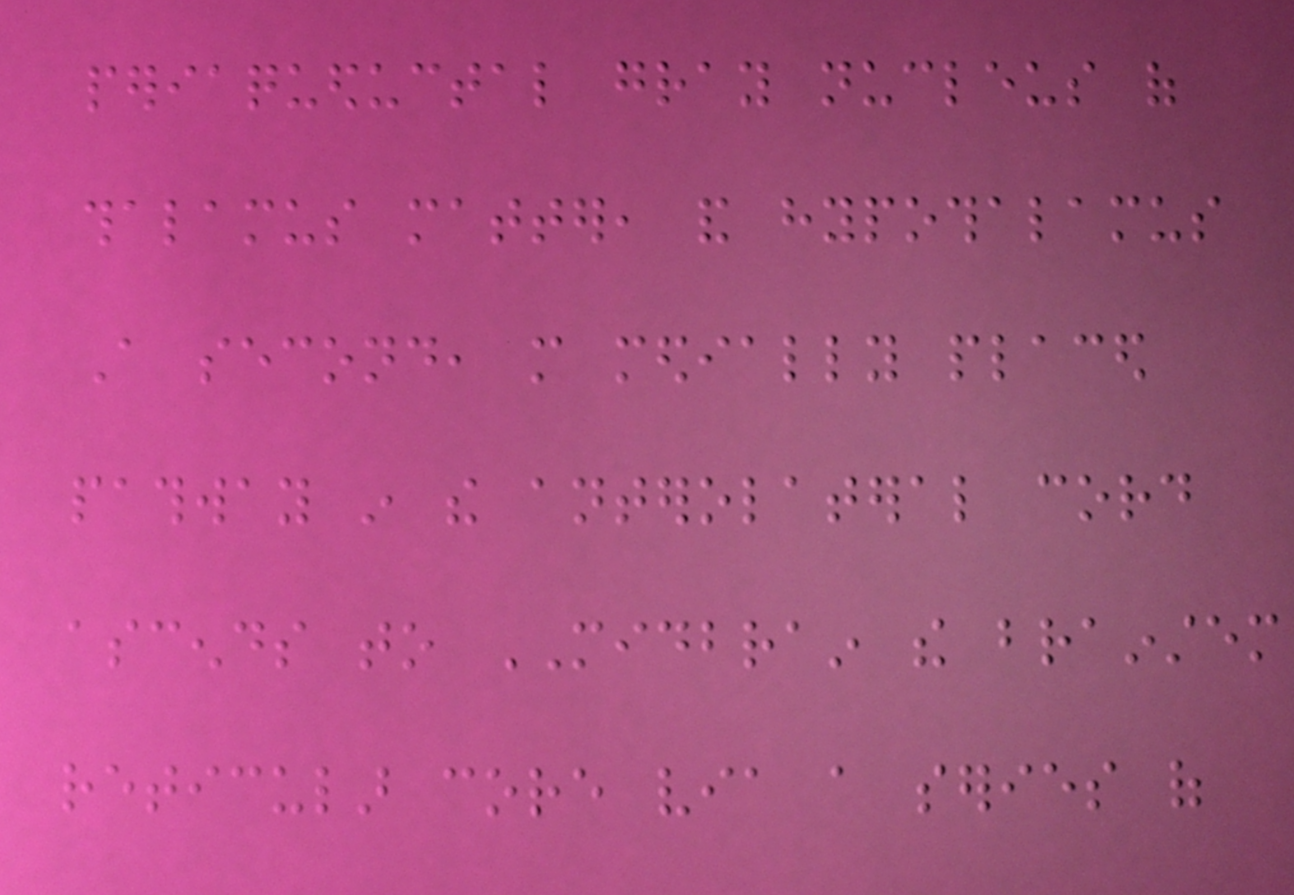periaqueductal gray nucleus of
thalamus matter, and hypothalamus
A second, more medially placed
pathway in the anterolateral cord
ascends to MIDBRAIN the brainstem
reticular core via a series of
